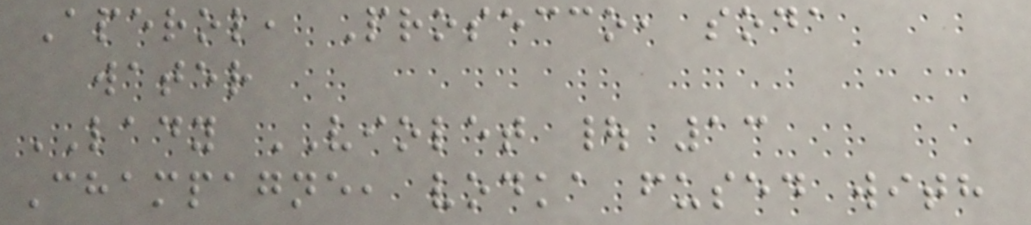Aperol, Prosecco, soda
water
LADY VIOLET | 13
Champagne, vodka fused with
